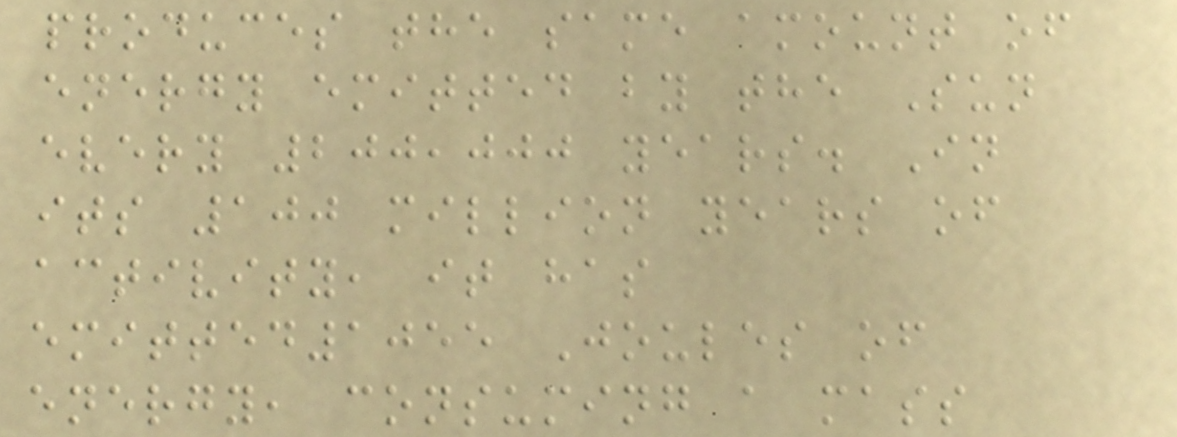produces the same amount of
energy emitted by the Sun
every 200,000 years. In
its 100 million years of
activity, it has
emitted1055 Joules of
energy, consuming a mass
